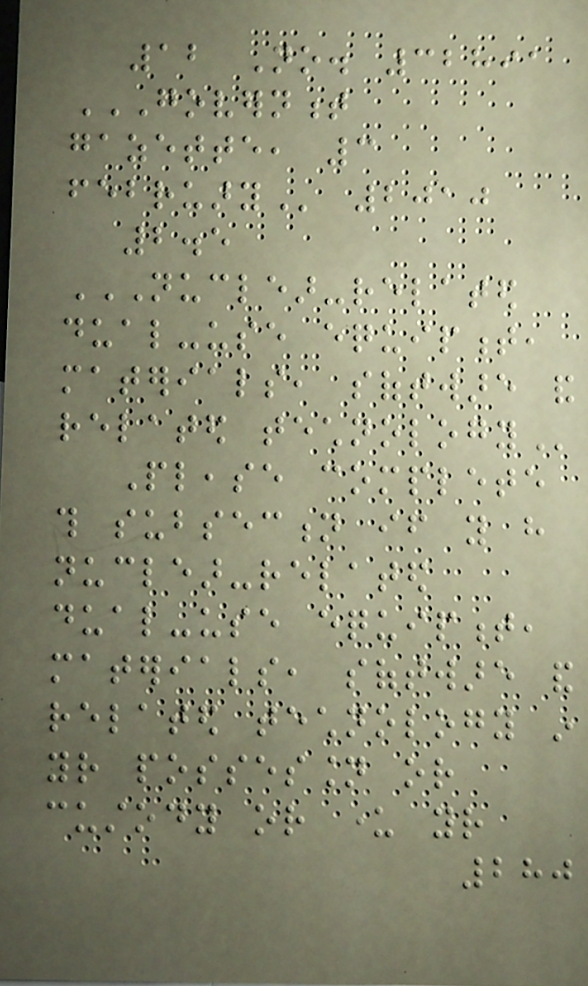12 No. 32891
GOVERNMENT
GAZETTE, 3
FEBRUARY 2010
2.5
NUCLEAR-RELATED
DUAL-USE EQUIPMENT,
MATERIALS, SOFTWARE AND
RELATED TECHNOLOGY
Please complete
this subsection if you have
nuclear-related
dual-use equipment,
materials, software and
related technology in
your possession or
custody or under your
280
